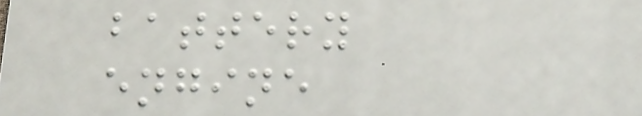battery
engine
